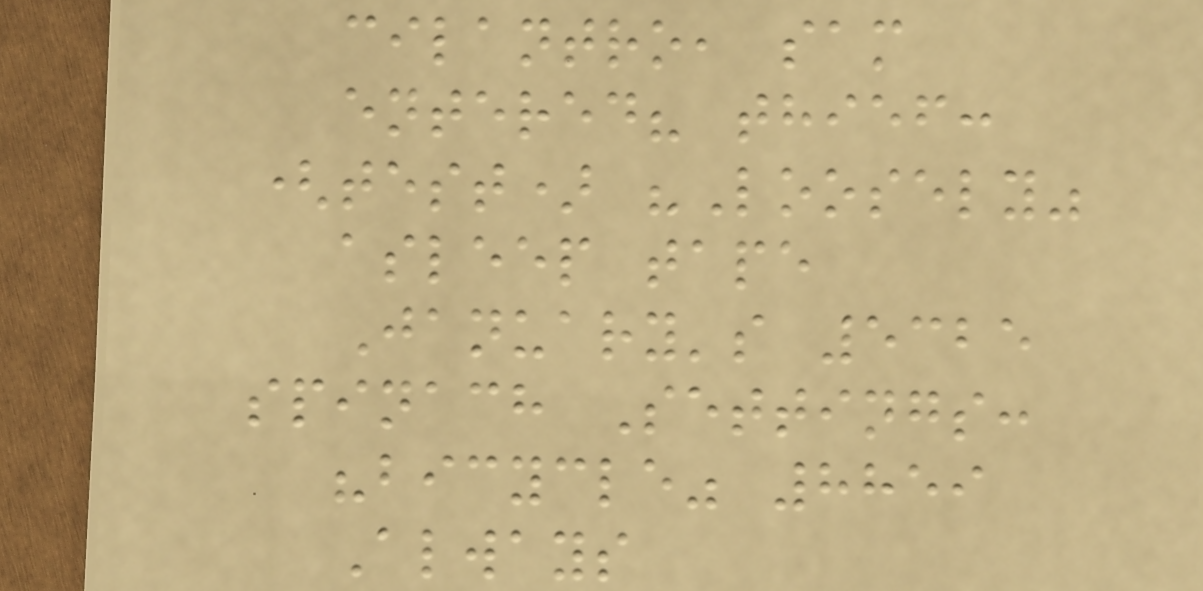cilantro, sam
entered? thief:
(test) "Loosely"
asleep tape
January's 5325
spinach Settings:
"bicycle" 8859
Always
